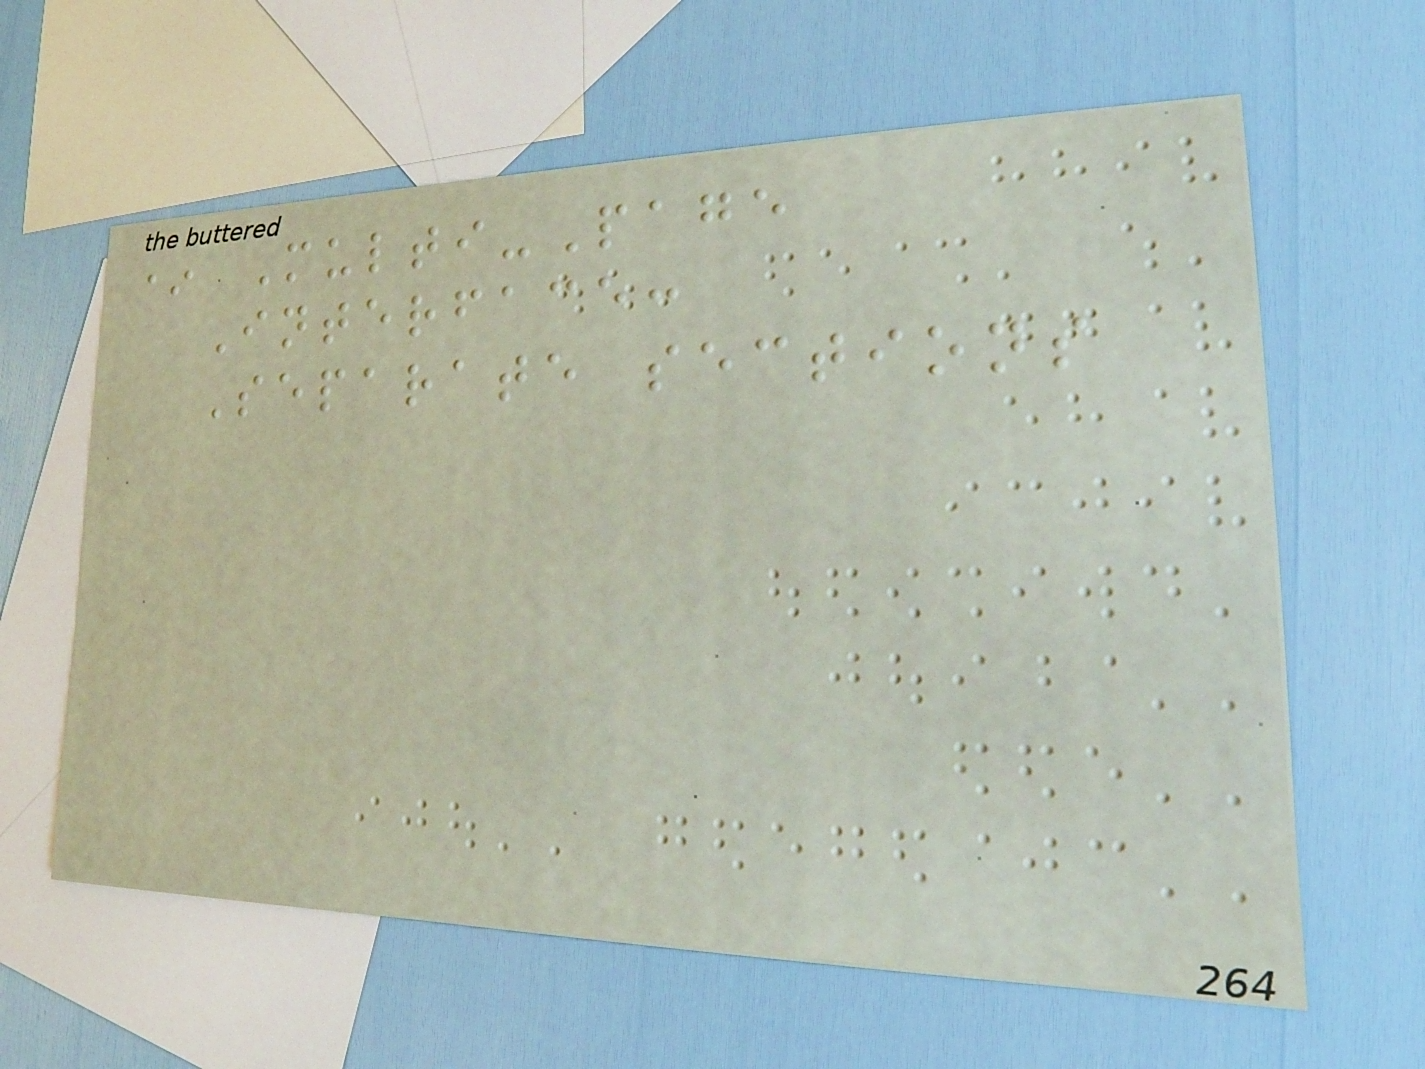* Multi-Page
Interface:
Separate sections
